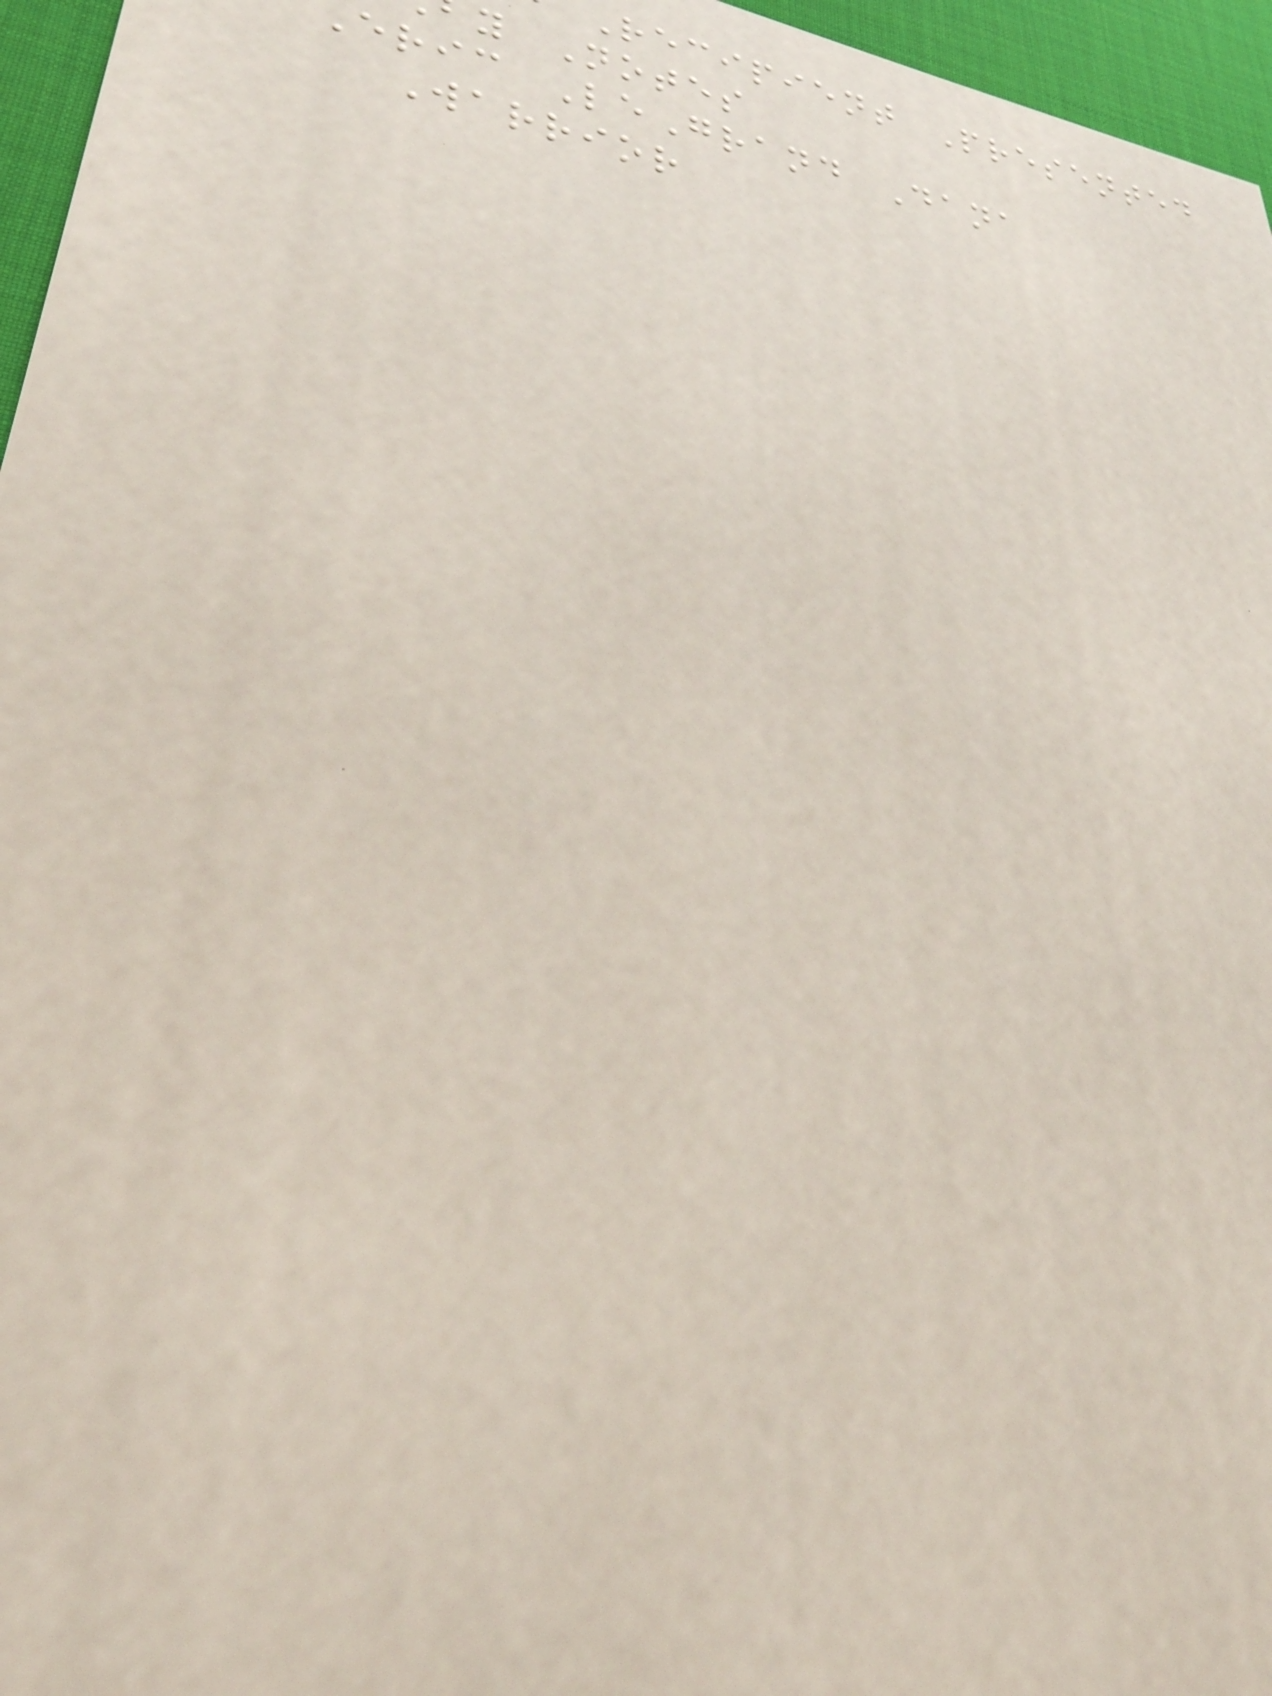Recipient Presented
y Notes
eric LeGrand Dana
Warrior
